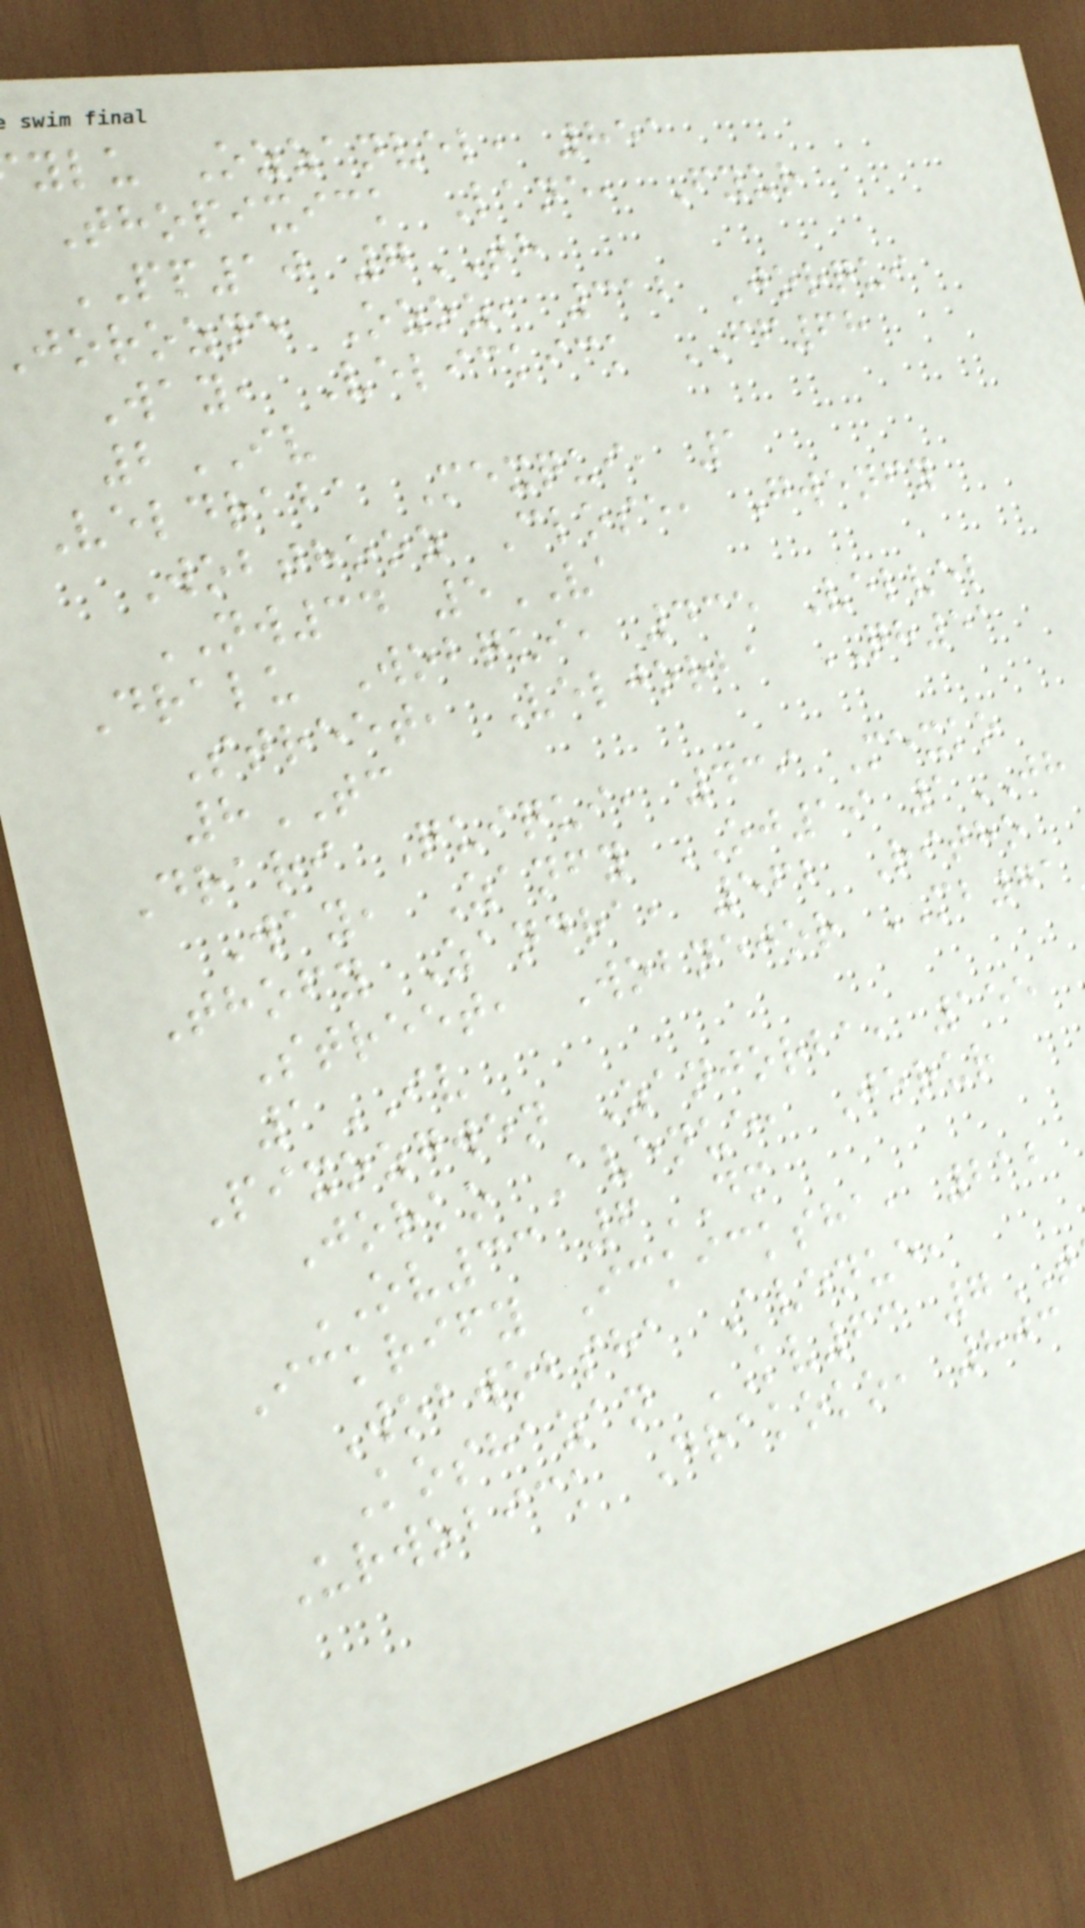ylu Ozzanvel, 851
Thopixick Lane, Fyur
PP10 7TH
jorozne Ozoz, 312 Jorqui
Way, Velickick FF68
2IV
Veldraba Mexqui, 1
Wobthooz Close, Gwenfy
NW34 5VA
Dralu Wobqui, 435 Velvel
Street, Veljorba QH51
8TC
Drari Quiqui, 439 Mexko
Way, Zanfy OJ19 1JH
Thofy Zandra, 562 Ritho
Street, Wobnejor MB71
1IV
Pixozgwen Zanjorba, 155
Jorko Avenue, Jorur
OV33 6DM
Ickrify Ickicksha, 212
Wobwobsha Avenue,
Koshazan KV63 7
Urwobick Drakoko, 803
